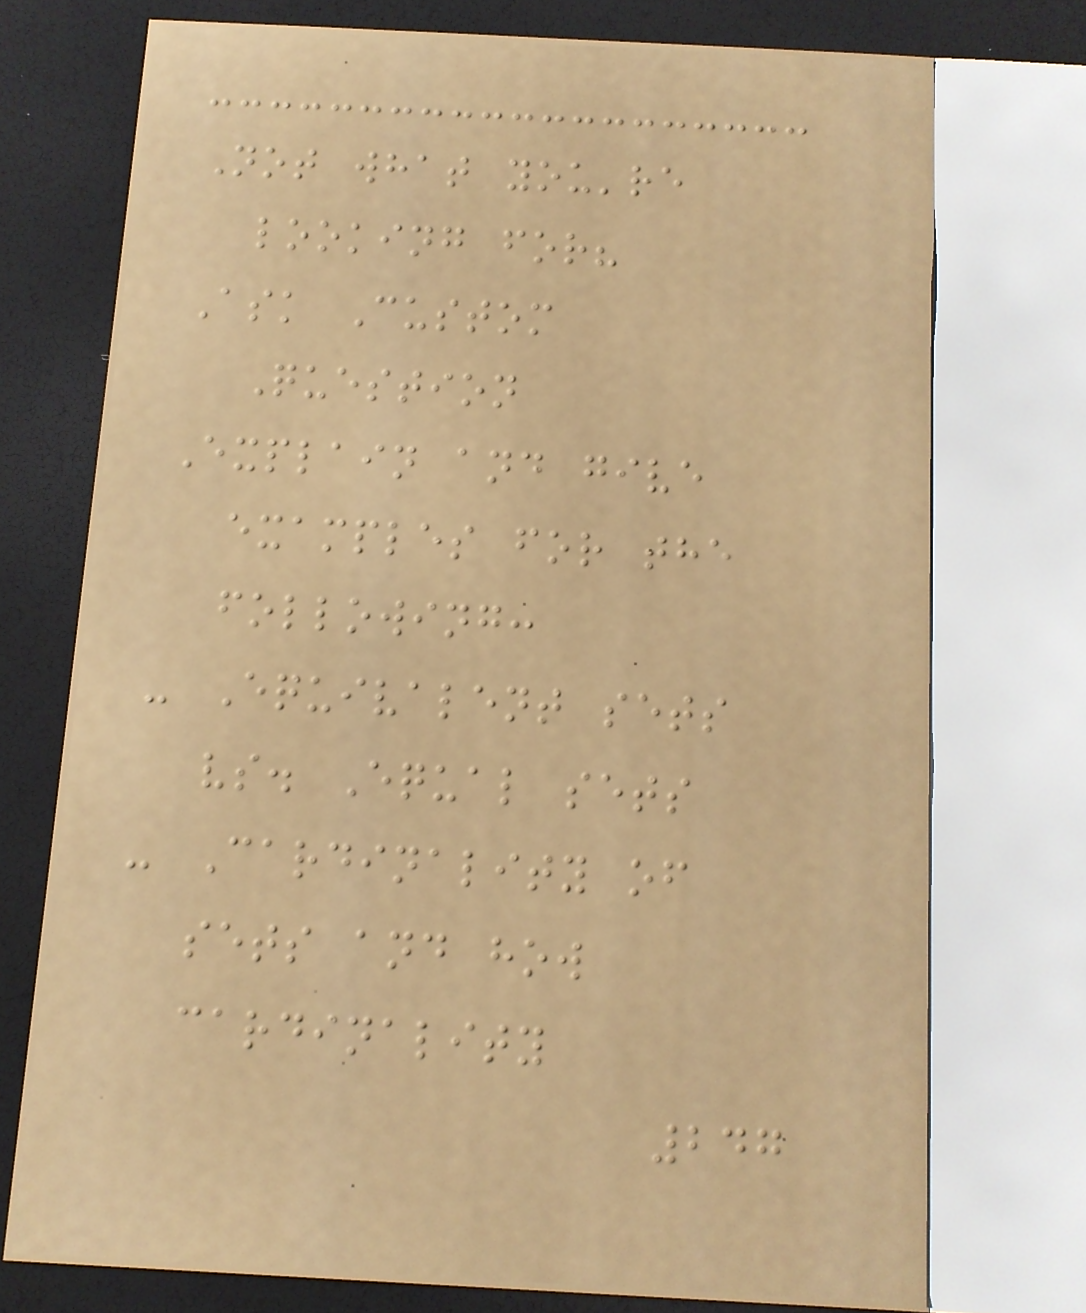Not what you're
looking for?
Ask Custom
Question
Explain and give
examples for the
following:
- Equivalent sets
vs. Equal sets
- Cardinality of
sets and how
cardinality
247
